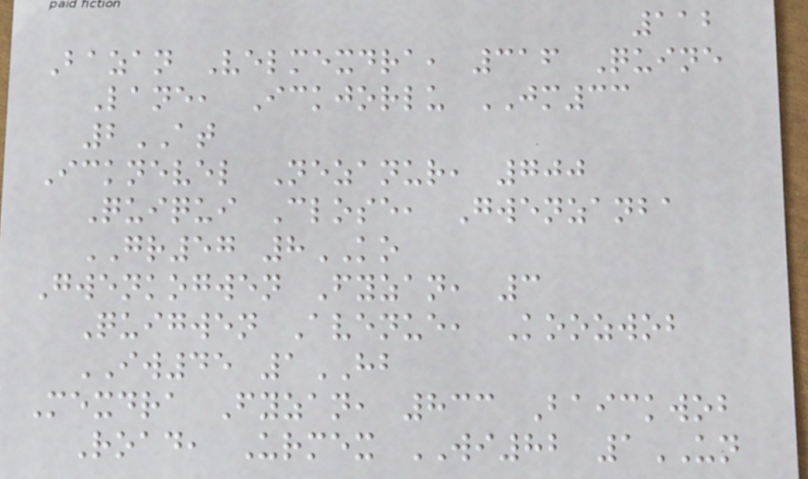112
Bazan Velmexdra, 316 Quine
Lane, Ickjorlu JM33
2AT
Icknevel Nezanur, 700
Quiqui Close, Gwenzanba
GR57 8KO
Gwenkogwen Fyzan, 3
Quigwen Avenue, Koozwob
IW45 1HB
Mexdra Fyzan, 833 Baickwob
Road, Urmex WI82 1UN
